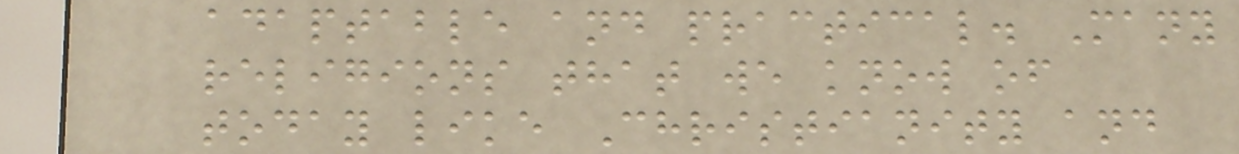adaptable and practical. Many
religions that we know of
today like Christianity and
